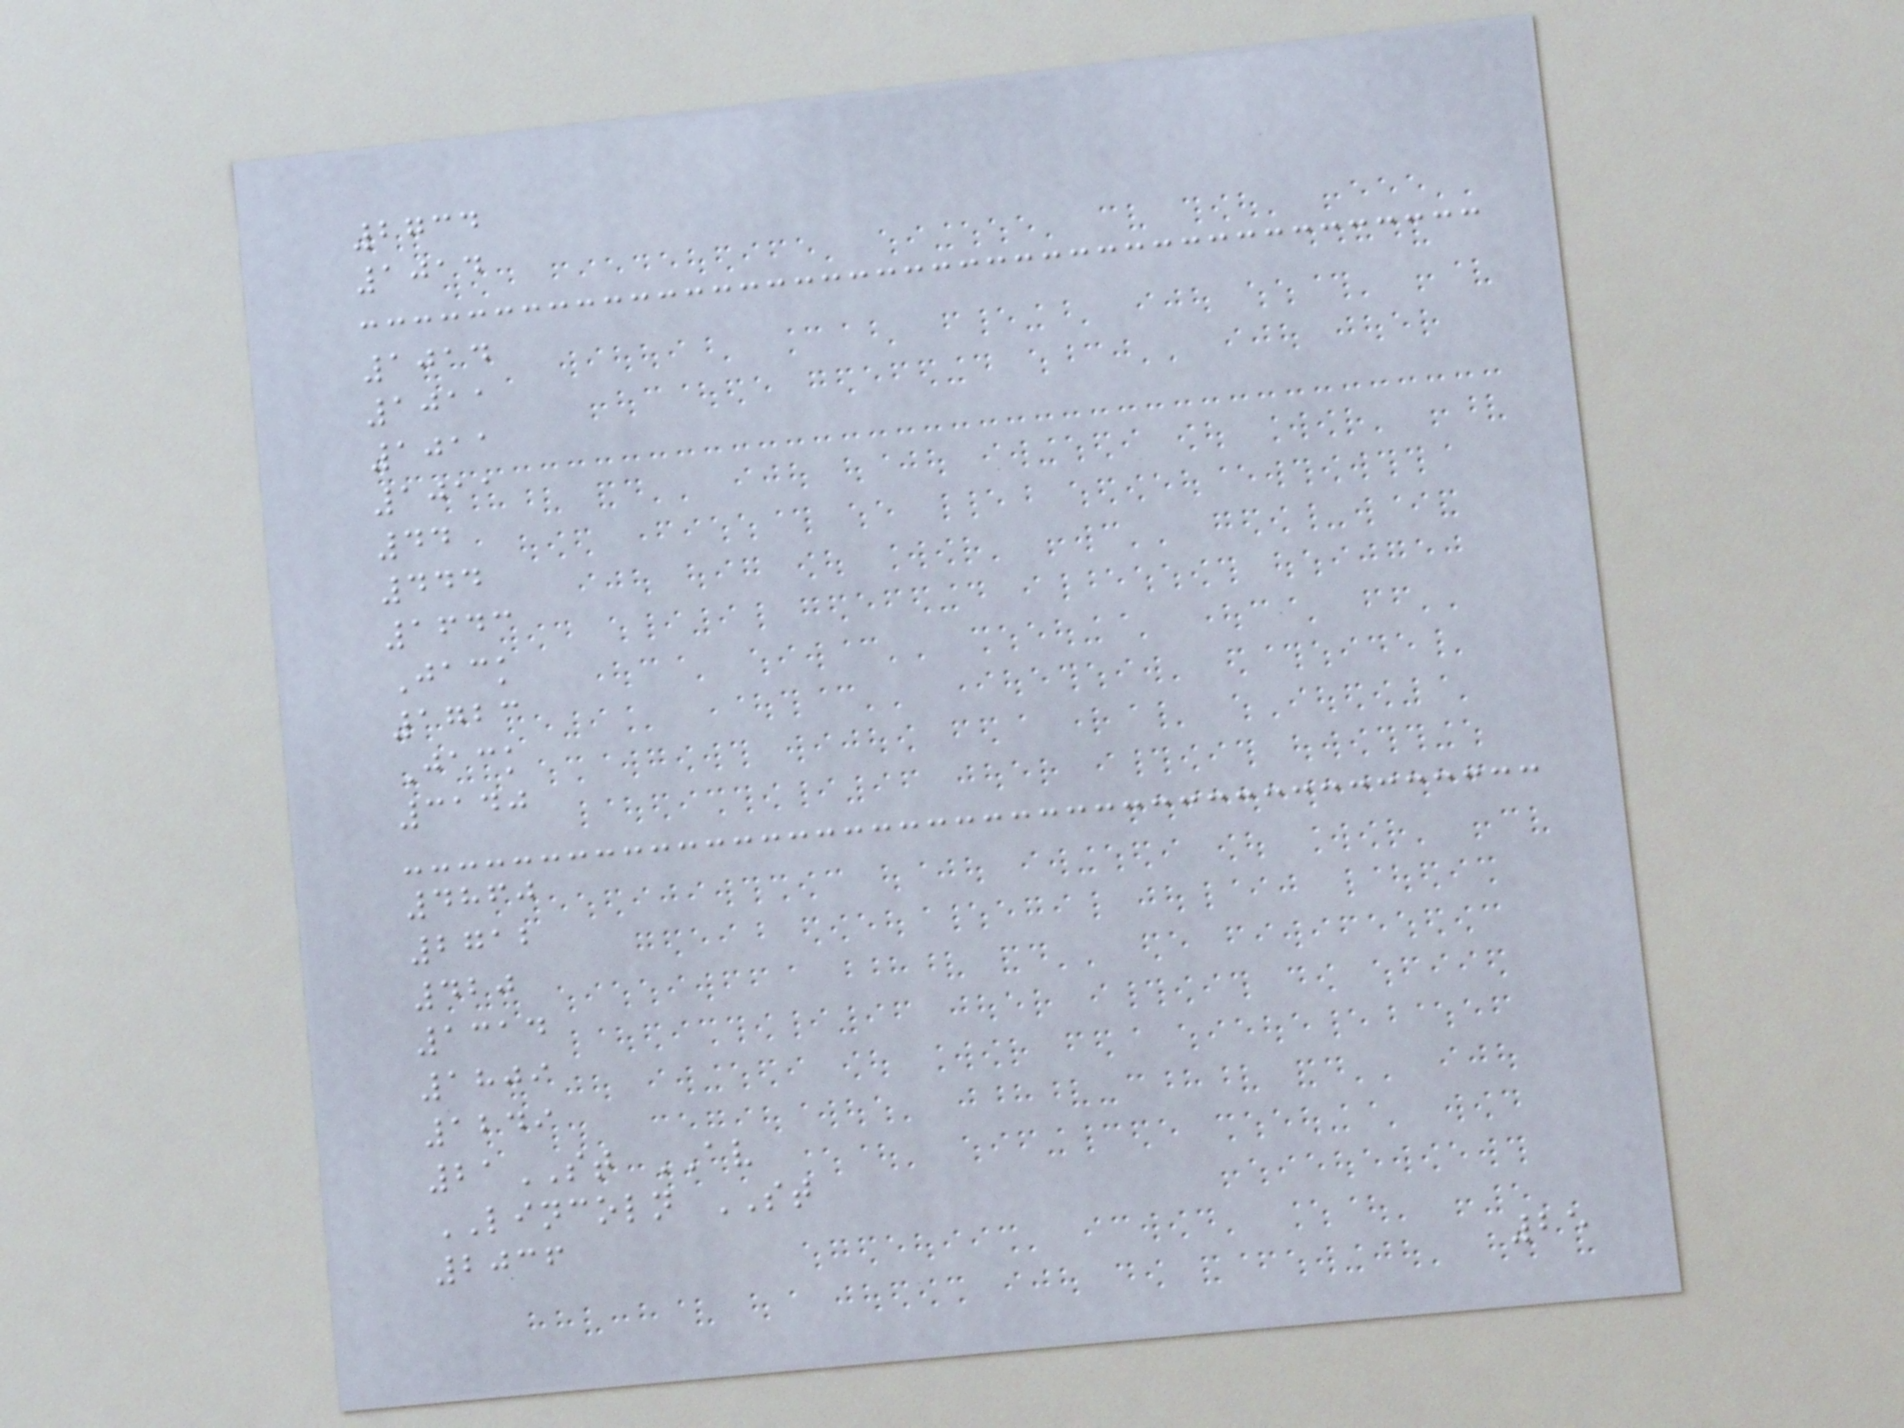2734
1014
1014
1011
1011
1011
44
444
1643
Jack
1723
Jack
3140
4860
2712
420
1314
1809
1249
21ST AV
LINCOLN ST
2036
25
